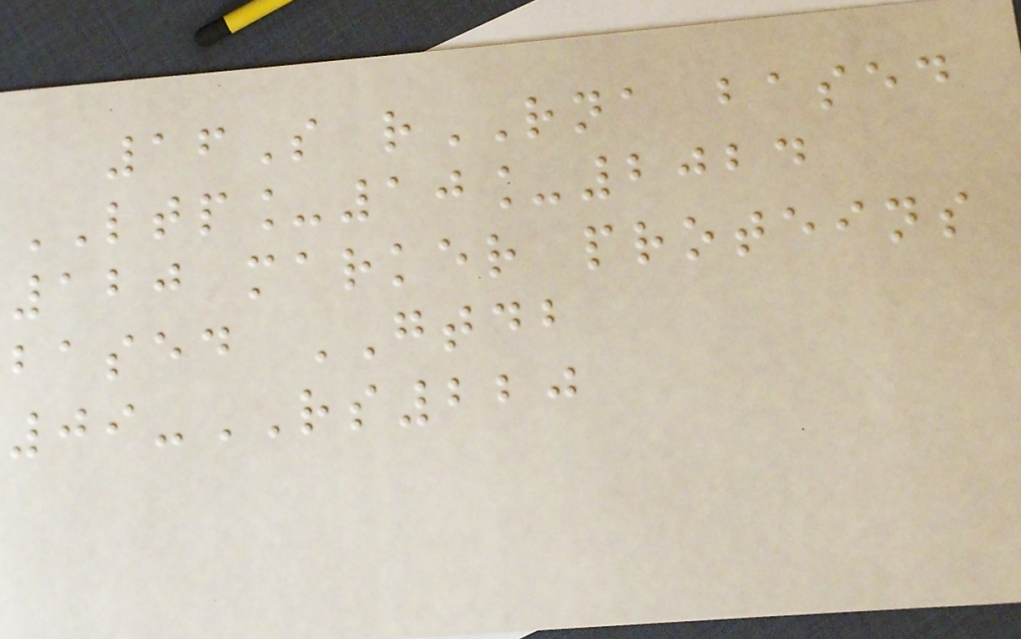16S rRNA based
LTP_10_2024
120 marker proteins
based GTDB
09-RS220
